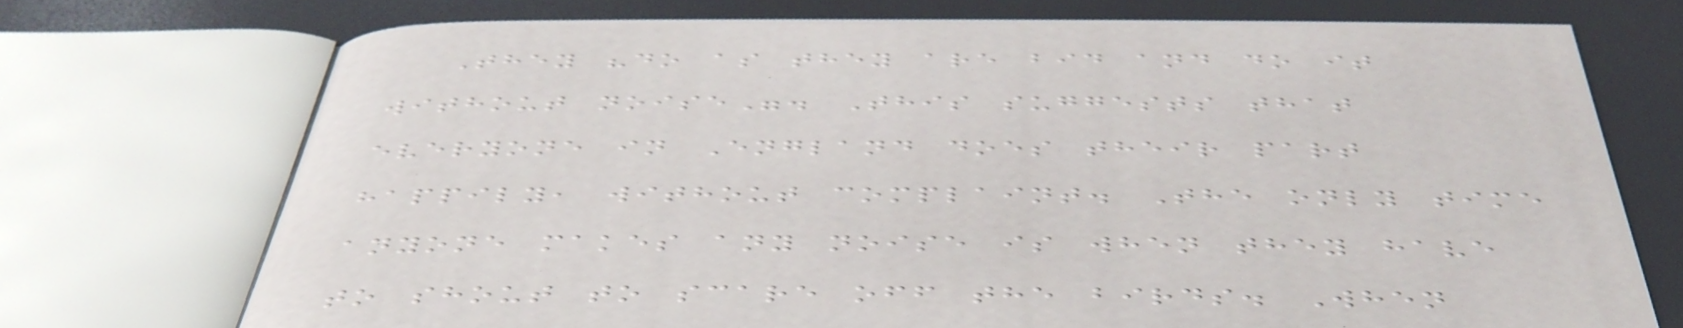They "do as they are bid and do it
without noise". This suggests that
everyone in England does their part
happily, without complaint. The only time
anyone makes any noise is when they have
to shout to scare off the birds. When
